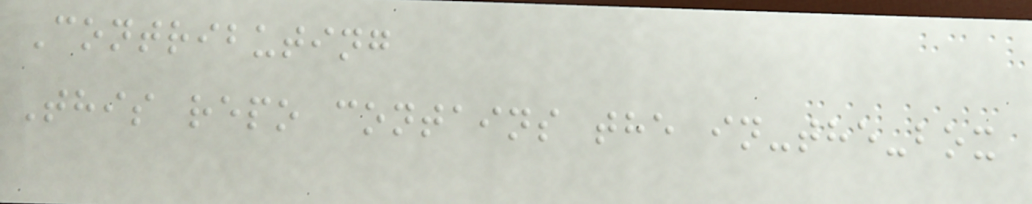Contributing
This repo contains the in-the-box
